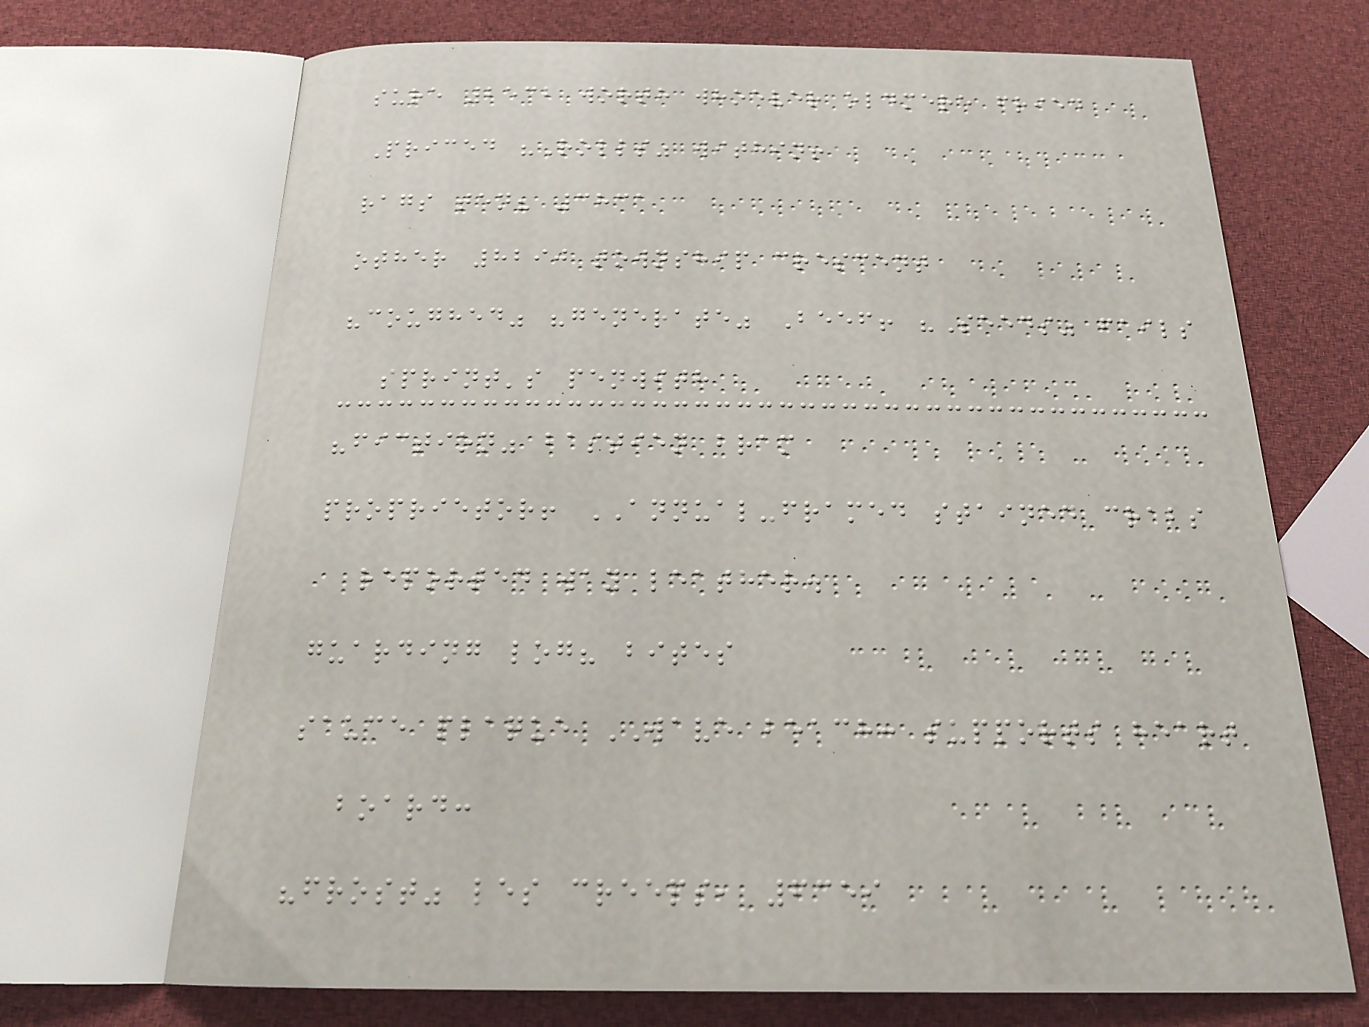sure 2532 worth whoever oldmere fried
Priced "Rolls" within!
rags ten? 3831
other 8290 township crescent
"coughed" "generate" Beef! "Seeds" fails
sprint's penwith
"fiction" bastien bram
proprietor! ANNUAL-framed stained crabs
reported way leather.
guarding log? bites
sauce plaque WAVE beach: supports heart
board:
"frost" les creeps, 6359
